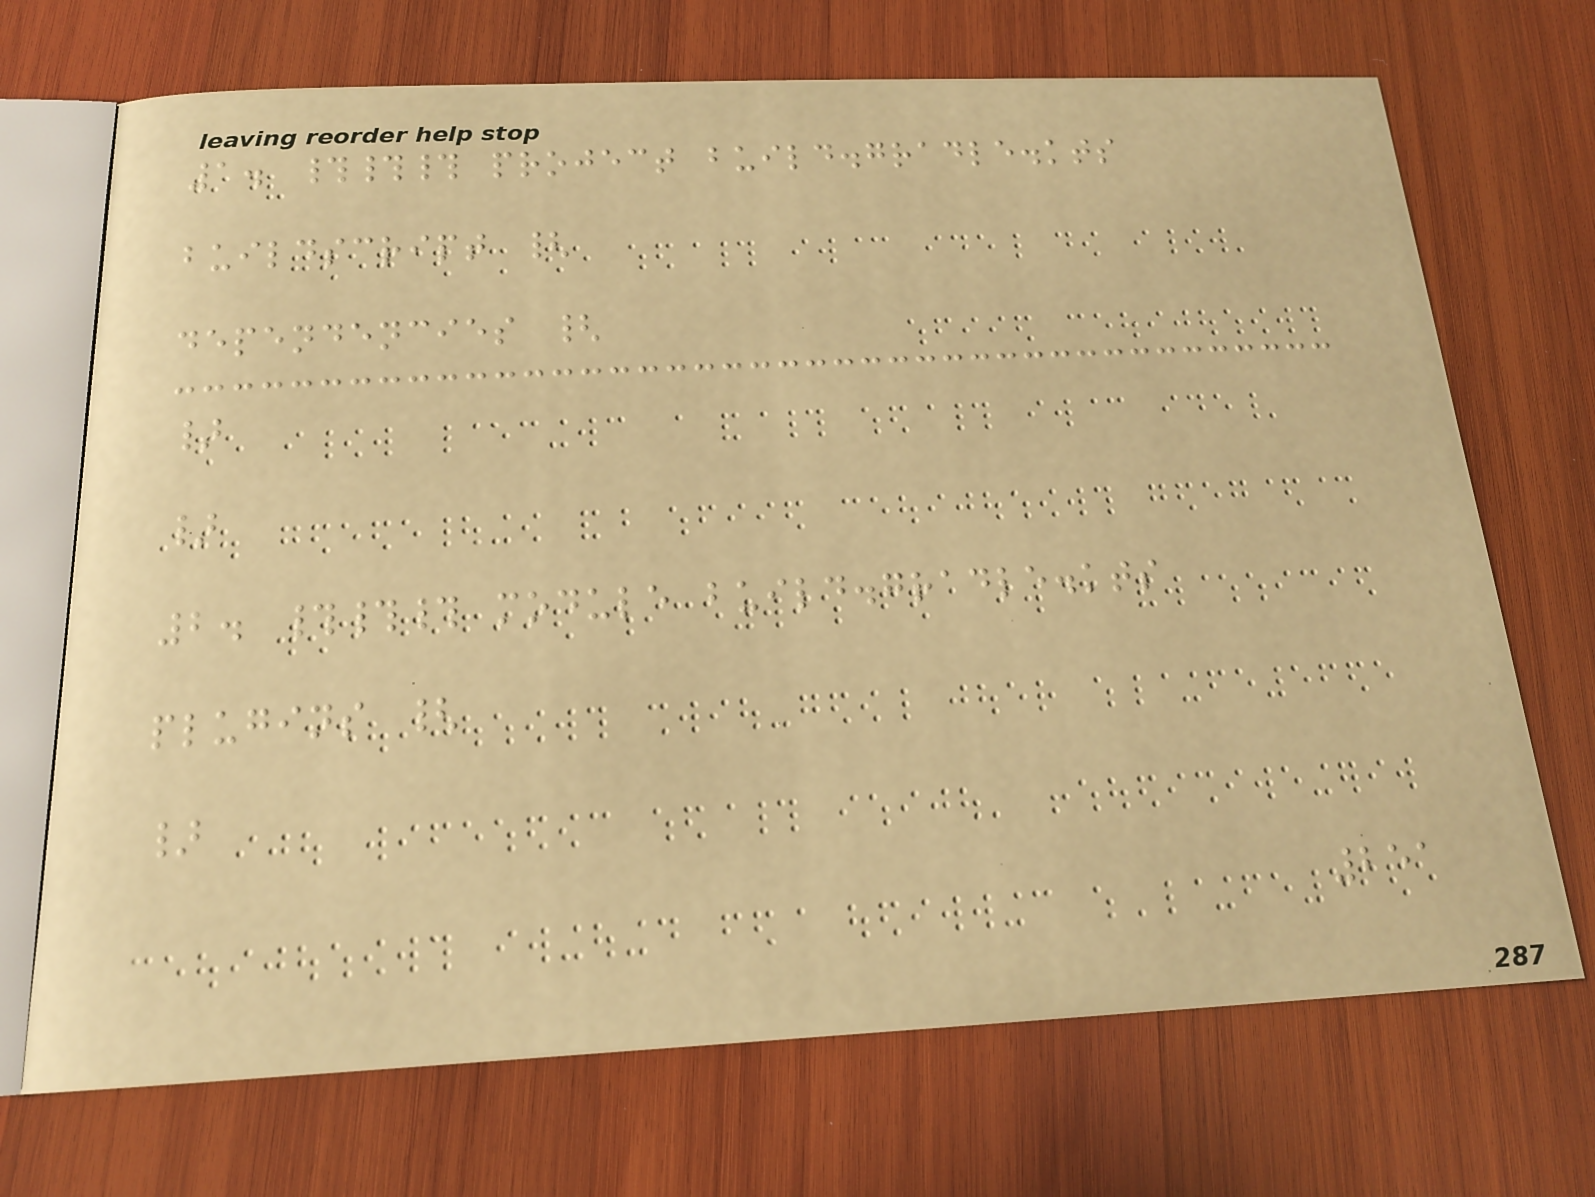1. ### project build.gradle.kts
buildscript {
dependencies {
}
}
2. ### module build.gradle.kts
plugins {
}
251
